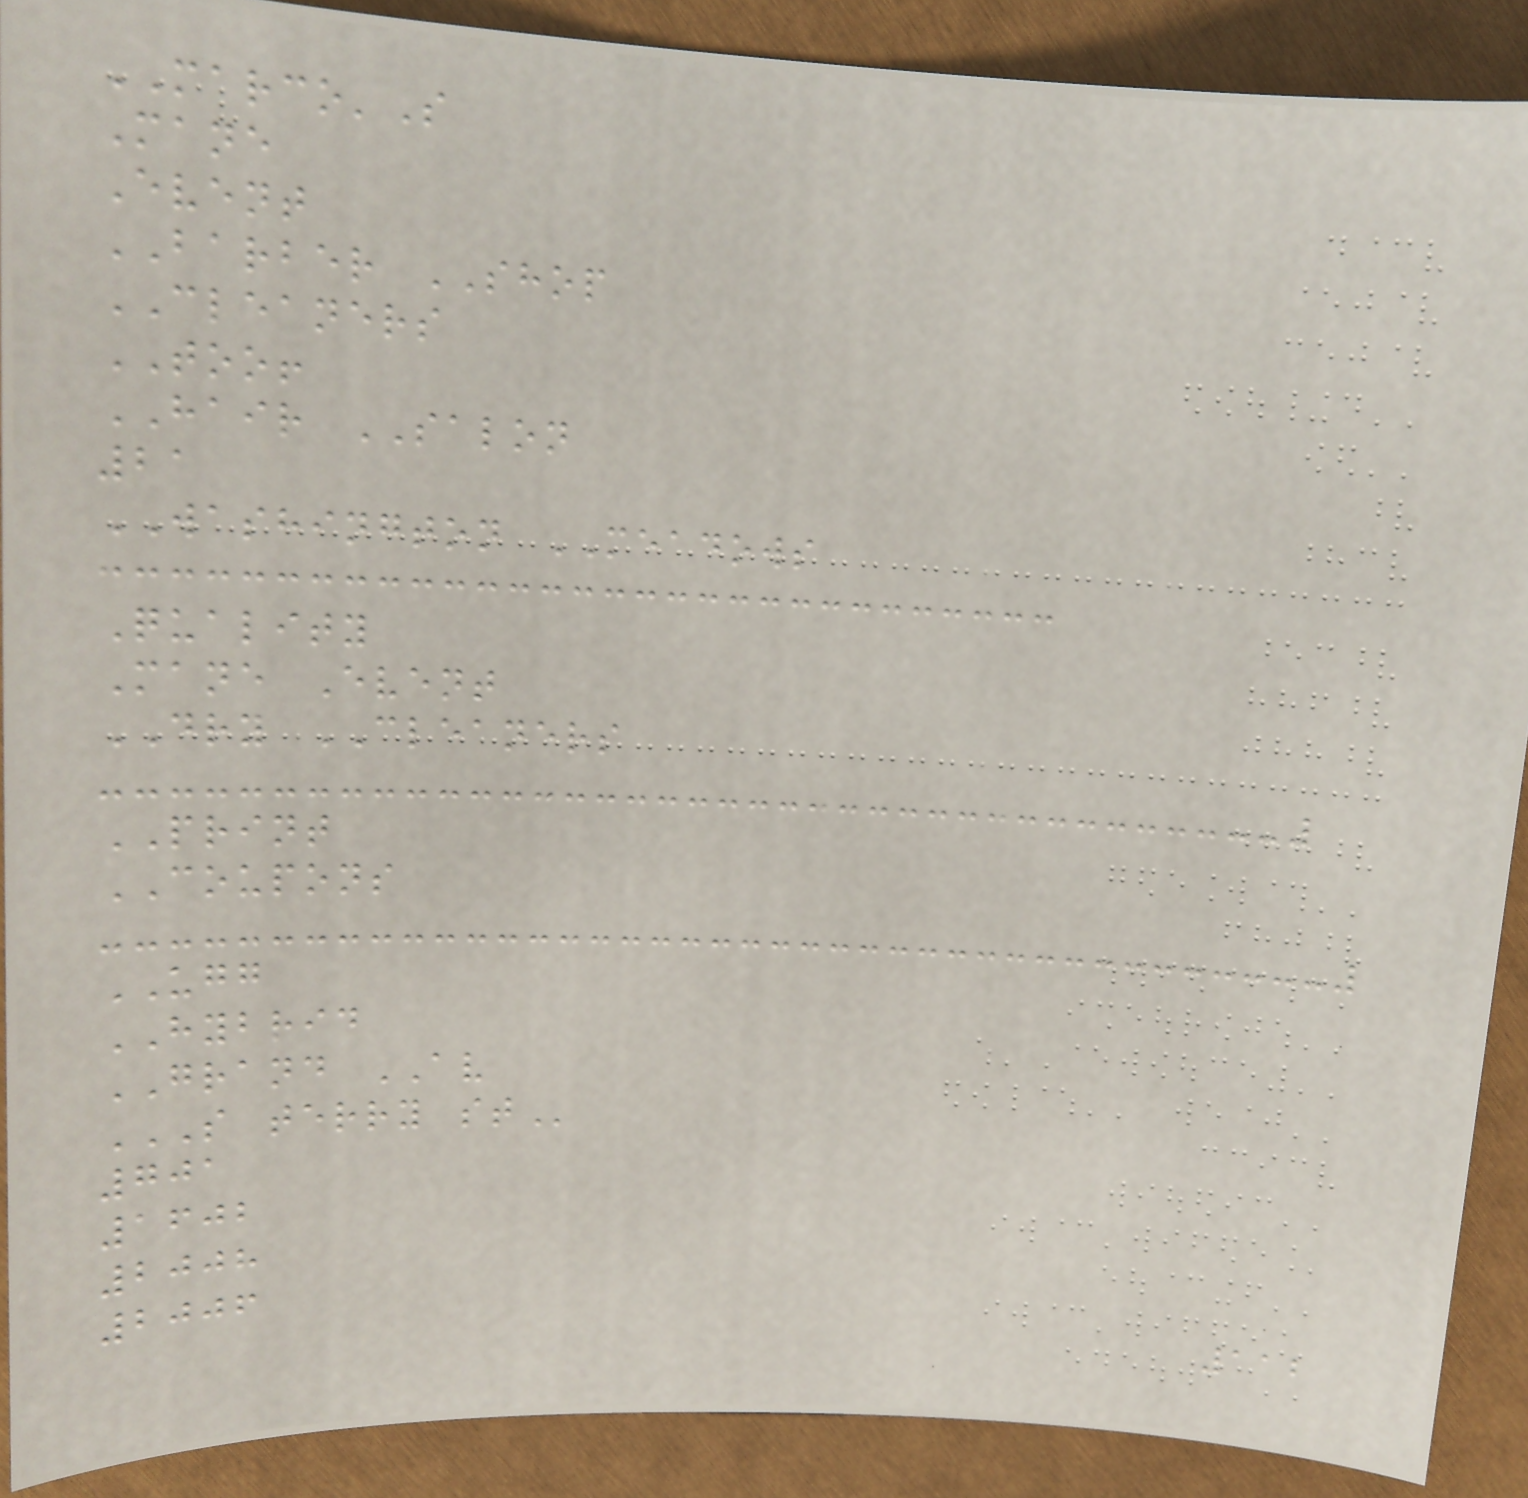MARCO'S
Mane
Event
BARBER SHOP
CLEANERS
TOO!
HAIR SALON
21
WASHINGTON MEADOWS
Quality
Mane Event
DRY CLEANERS
PRINT
COUPONS
UGG
HYBRID
GRAND AV
S TERRY ST
701
1602
2008
2006
112
